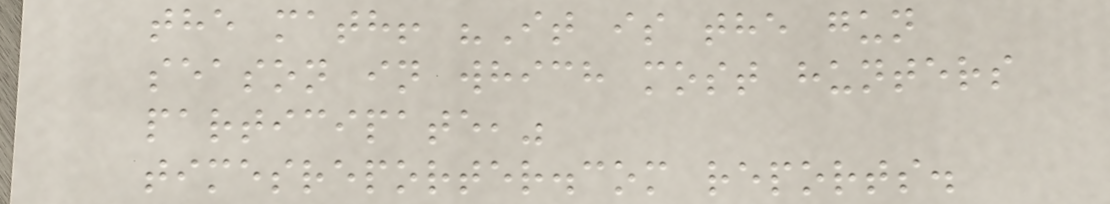the math! "It is the gun
season in which most hunters
participate,"
timesreporter.com reports.
